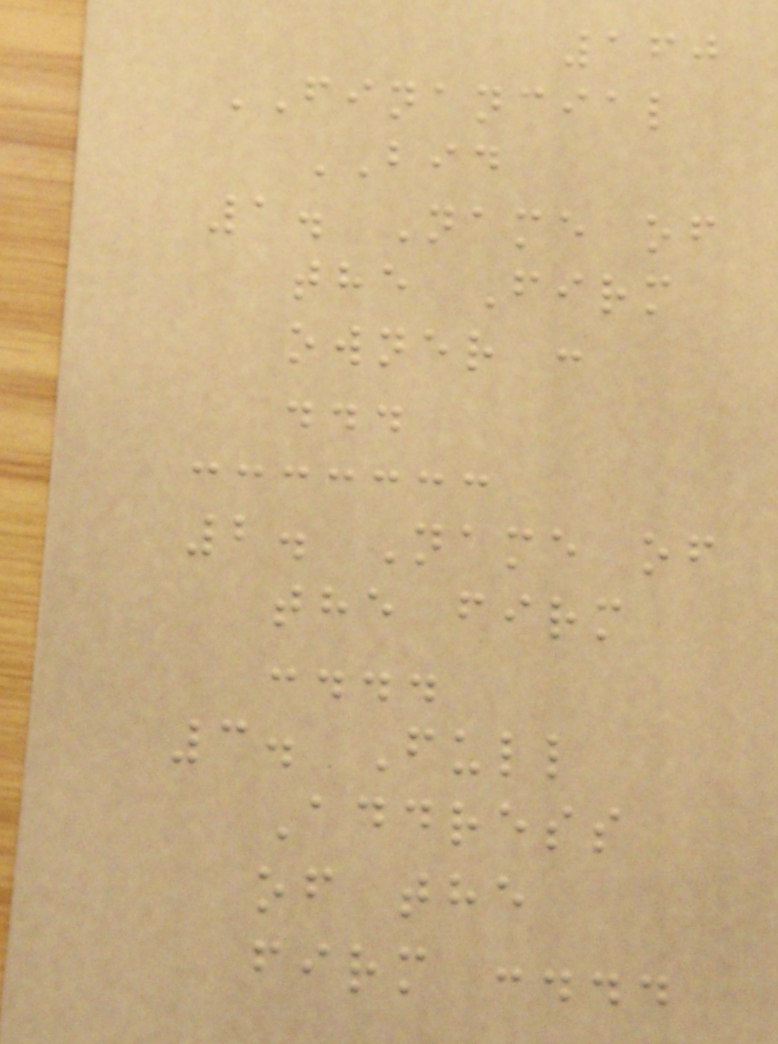160
FINANCIAL
BID
1. Name of
the Firm
owner :
...
2. Name of
the firm
:...
3. Full
Address
of the
firm :...
